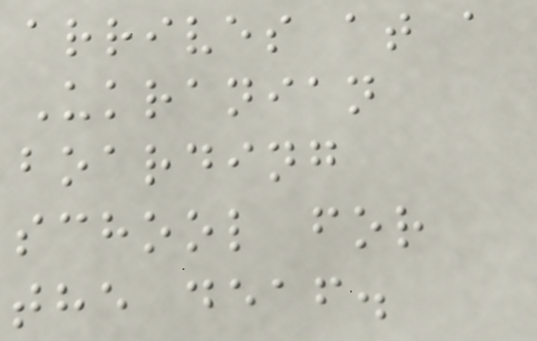arrives at a
Ukranian
boarding
school for
the deaf.
